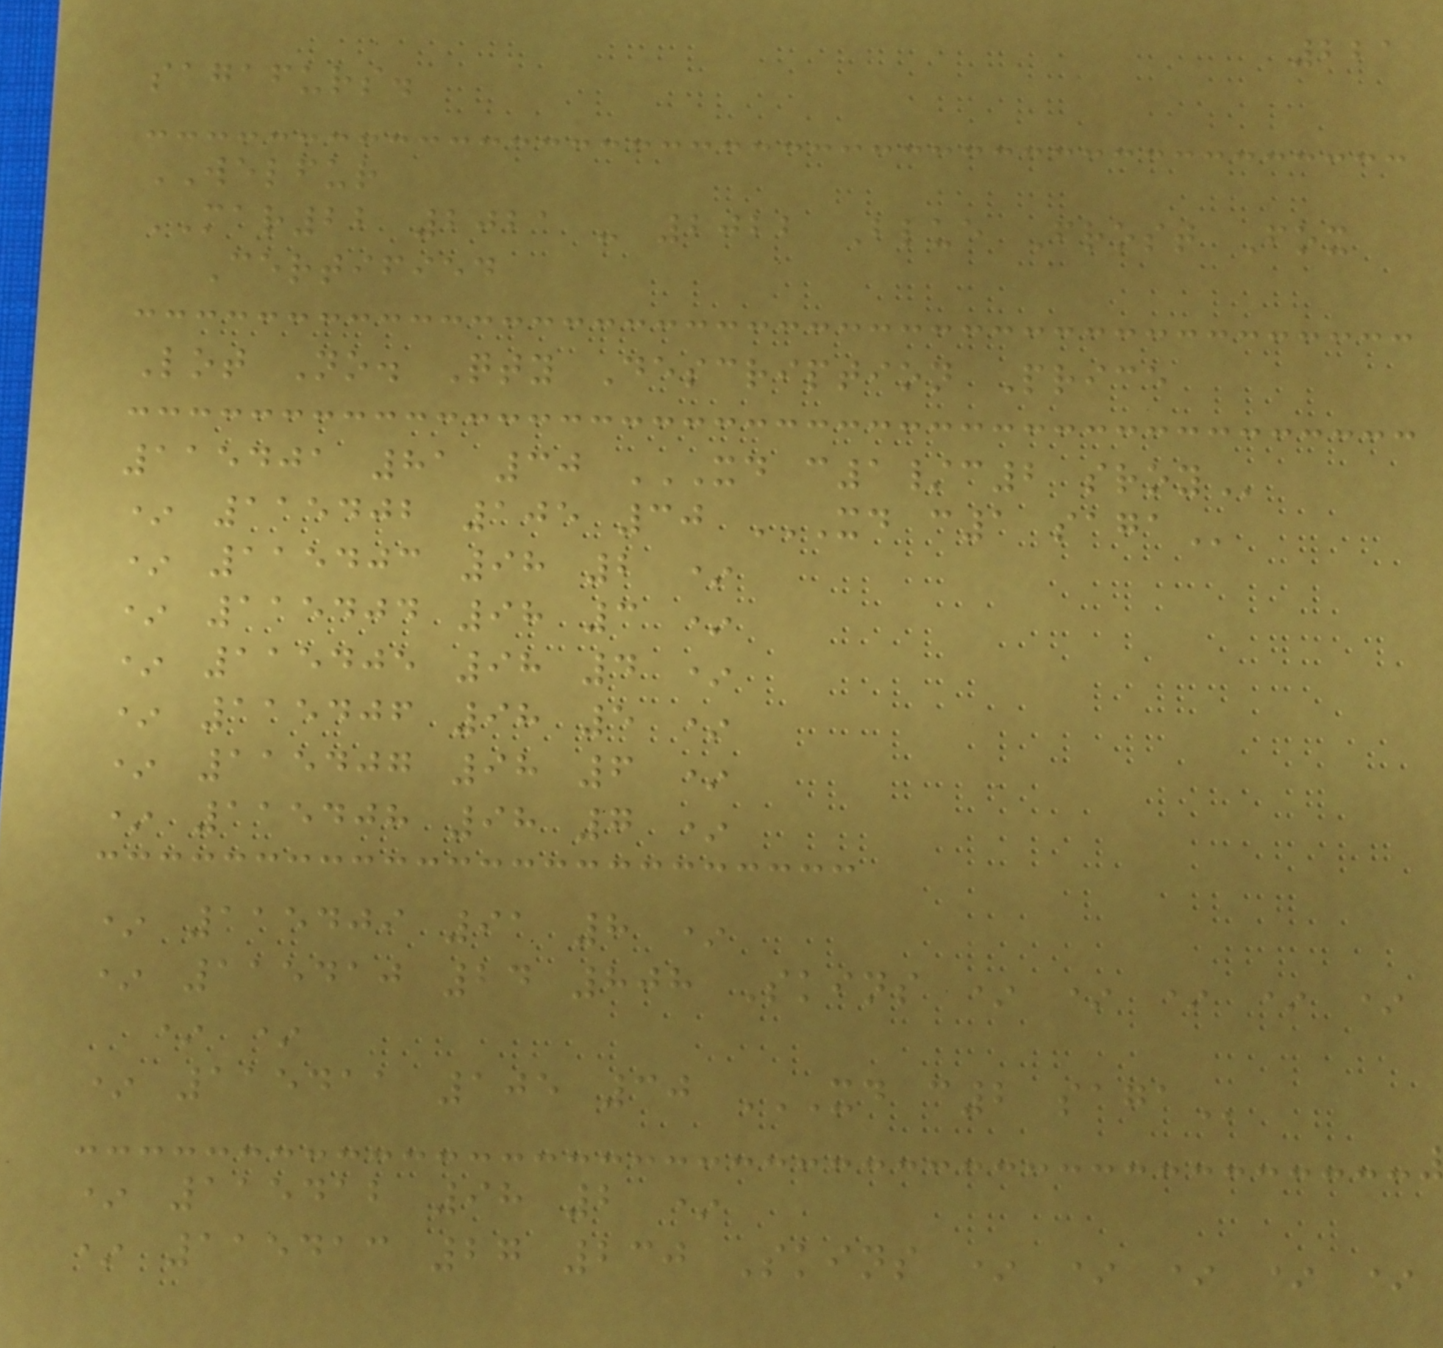221
sagafurs.
WELFUR
MAR22 2021 - 2022 Blue Frost Fox
Certified
Lot No. Qty Description Price
115401 81 30 XD C1/C2 SROY
* 115402 105 30 XD C1 SAGA
* 115403 98 2 *
* 115404 98 3 *
* 115405 98 4 *
* 115406 98 5 *
* 115407 98 6 *
* 115408 98 7 *
* 115409 91 8 *
* 115410 24 808 Skins * * * * *
* *
* 115411 105 30 XD C2 SAGA
* 115412 98 2 *
* 115413 27 230 Skins * * * * *
